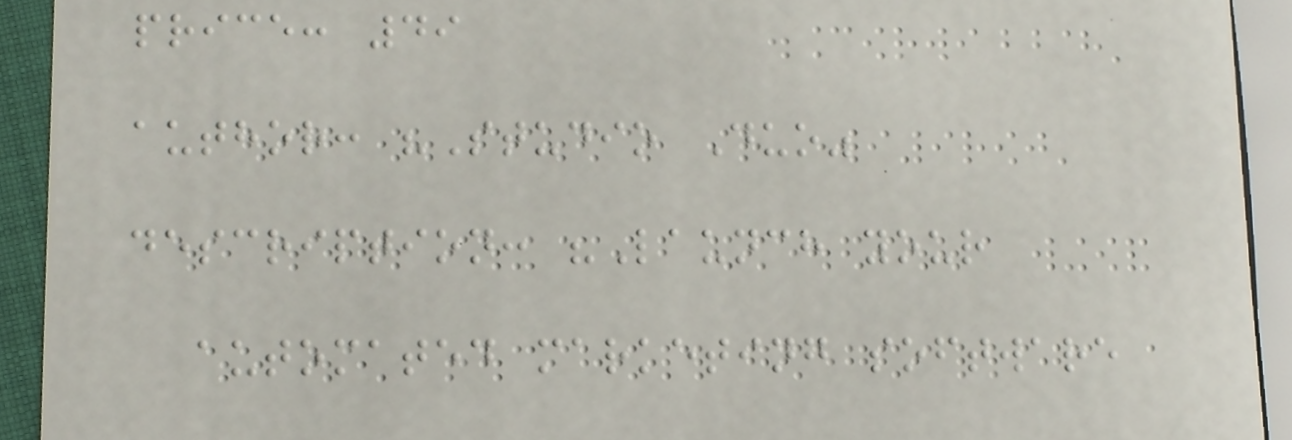price: 49
author: "Studio Duo"
description: "Launch your
automated marketing software
